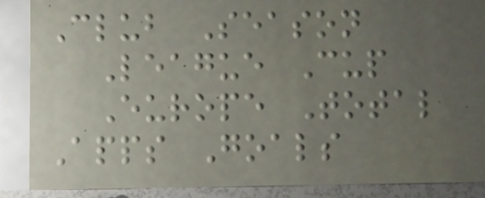Club Season
League Cup
Europe Total
Apps Goals
